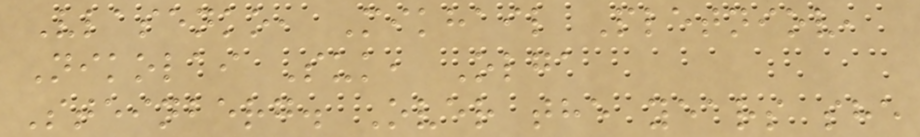Vlasenko, Mikhail Pletniov,
Nikolai Suk, Olga
Steinberg. Over the years she
